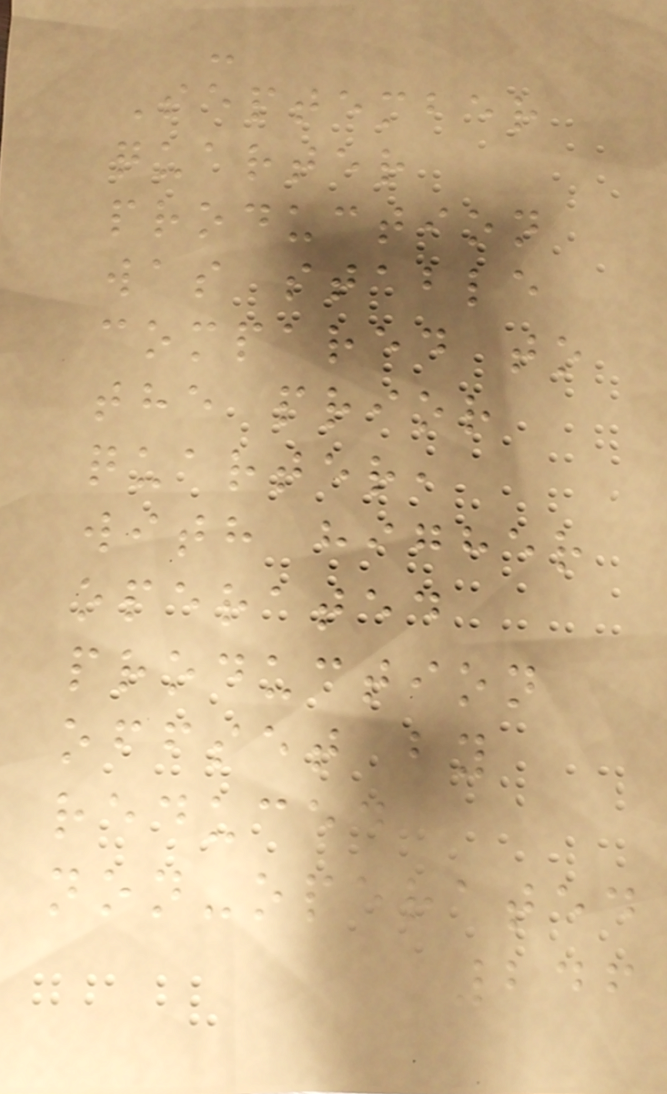-
September
quarter
production
was stable
compared to
the prior
quarter,
with higher
operated
production
offset by
reduced
non-operated
246
